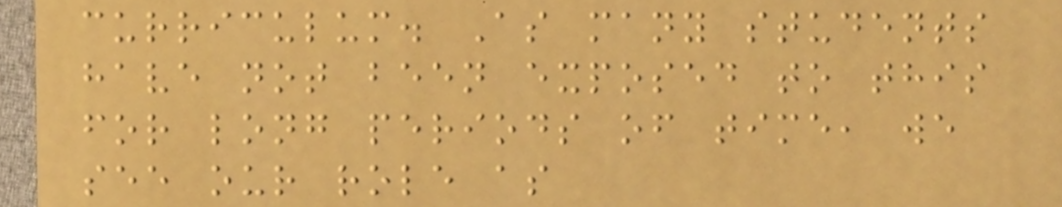curriculum. As many students
have not been exposed to this
for long periods of time, we
see our role as
